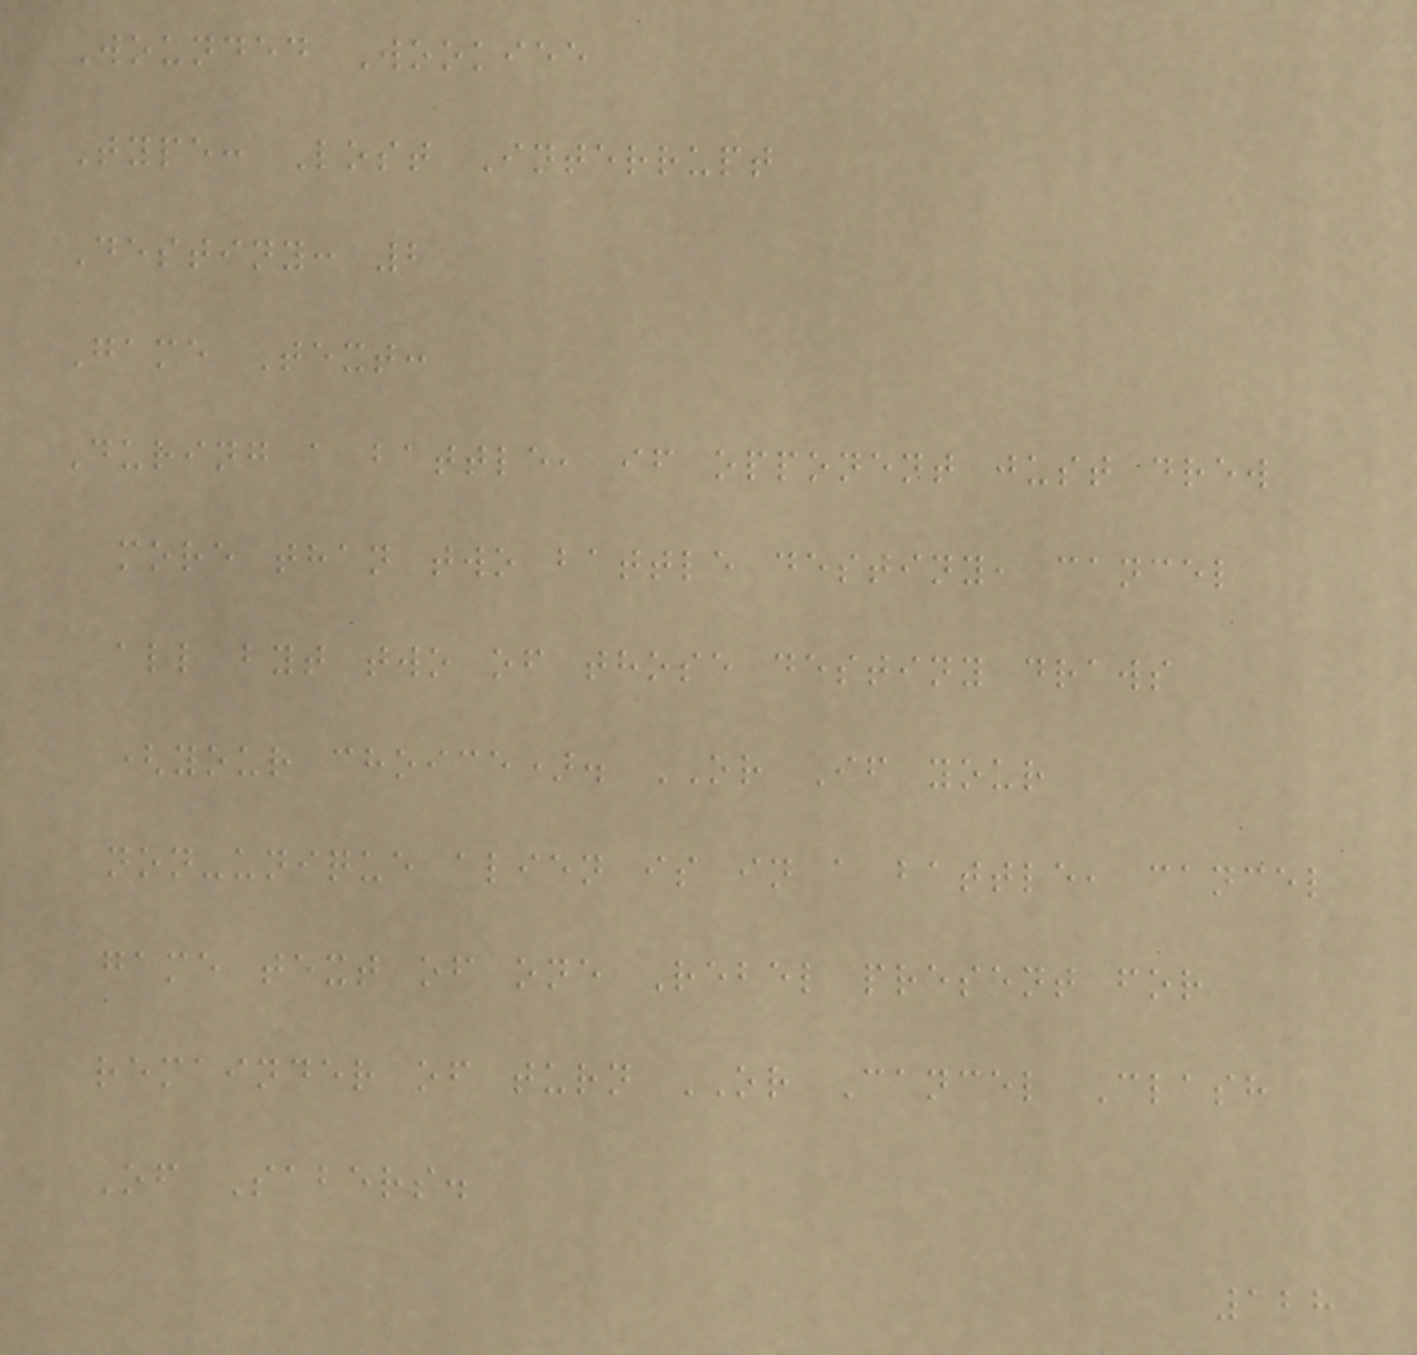Wounded Wookiee
Type: Lost Interrupt
Destiny: 2
Game Text:
During a battle, if opponent just drew
more than two battle destiny, cancel
all byt two of those destiny draws
(your choice). OR If your
non-unique alien is in a battle, cancel
game text of one Rebel present for
remainder of turn OR Cancel Clash
Of Sabers.
128
